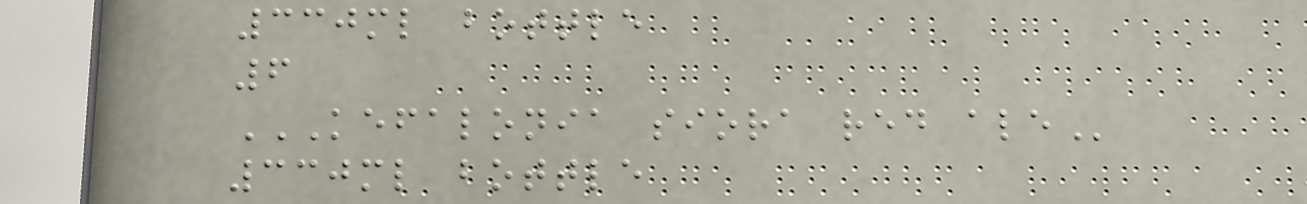330ml bottle
6
KEFALONIA SIORA RED ALE
330ml bottle
